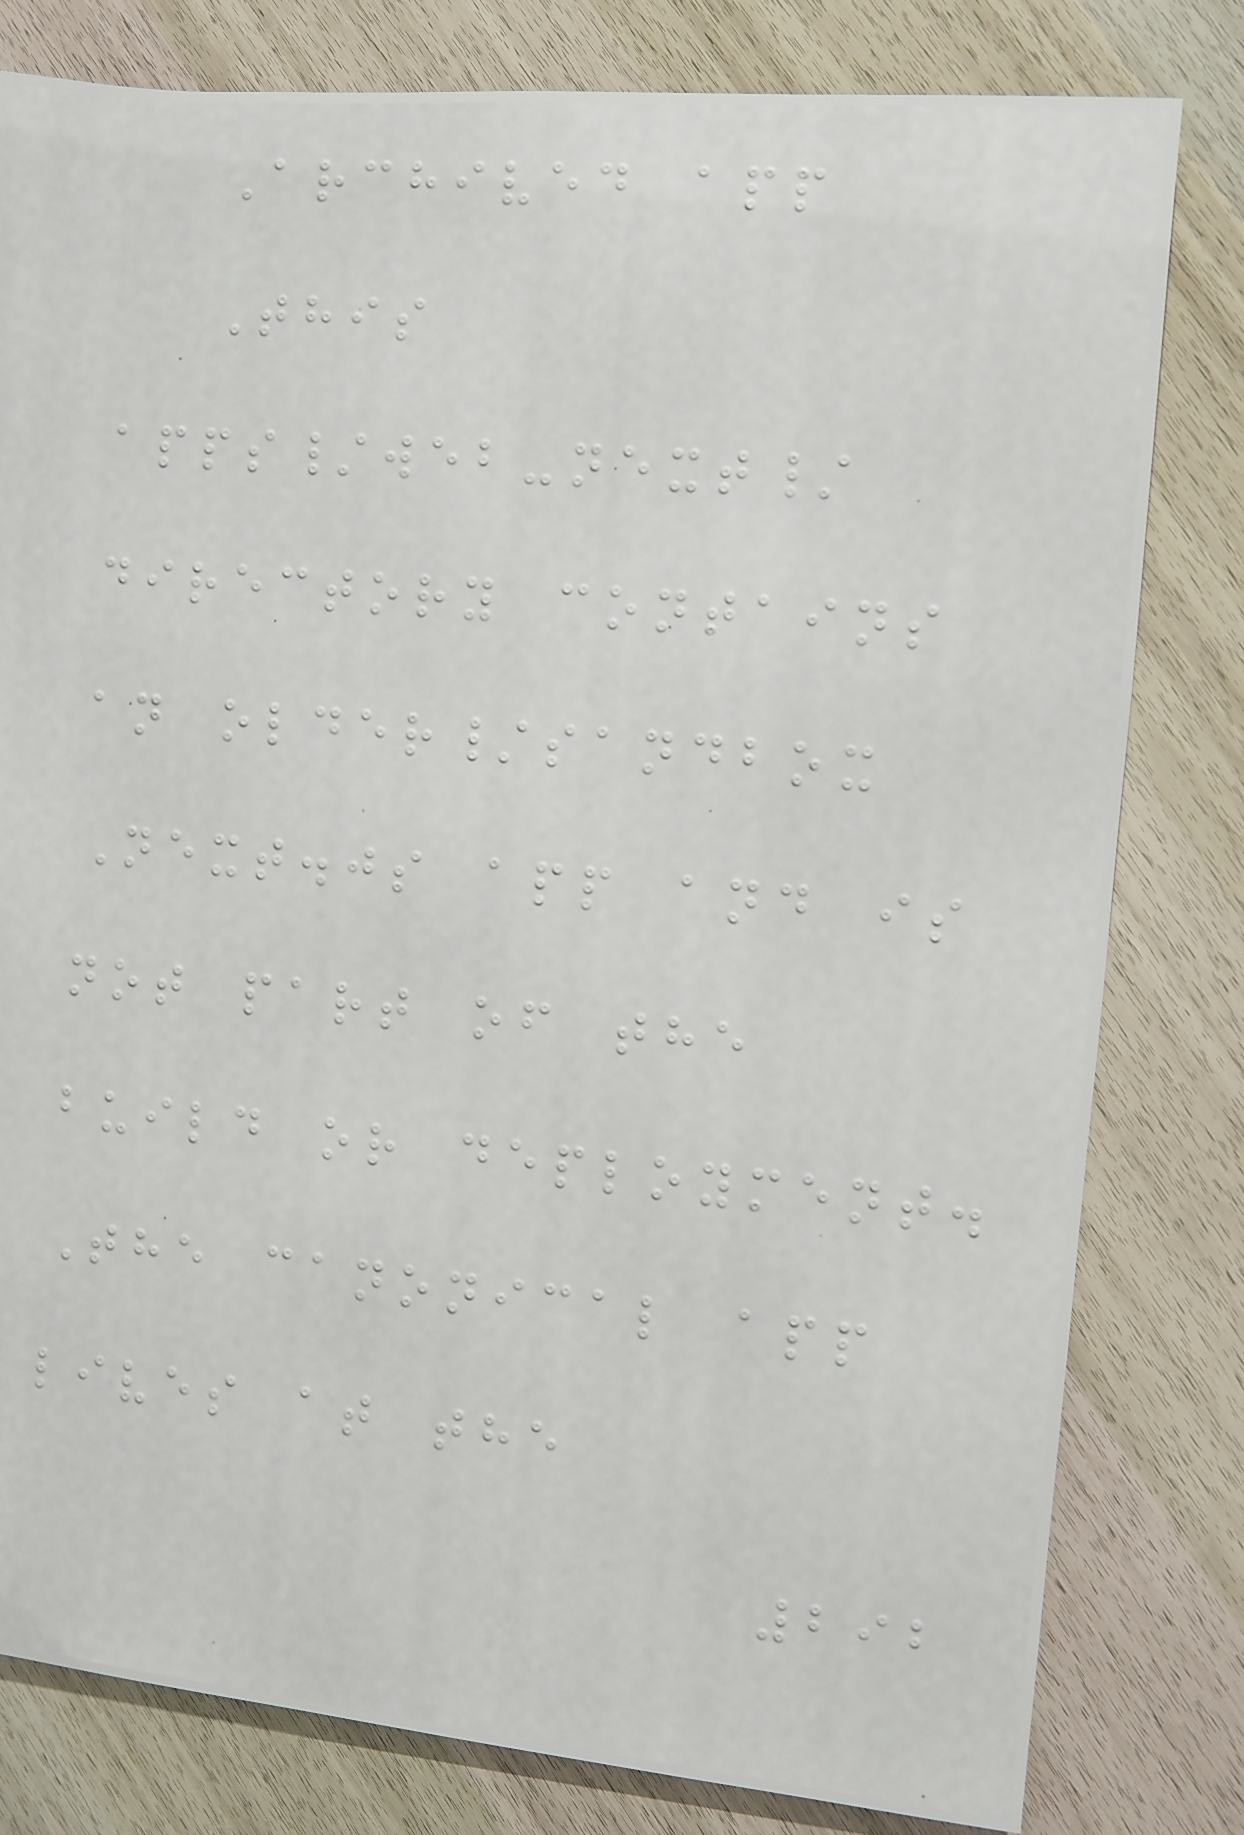Archived app
This
apps/web-next/
directory contains
an older/sandbox
Next.js app and is
not part of the
build or deployment.
The canonical app
lives at the
292
